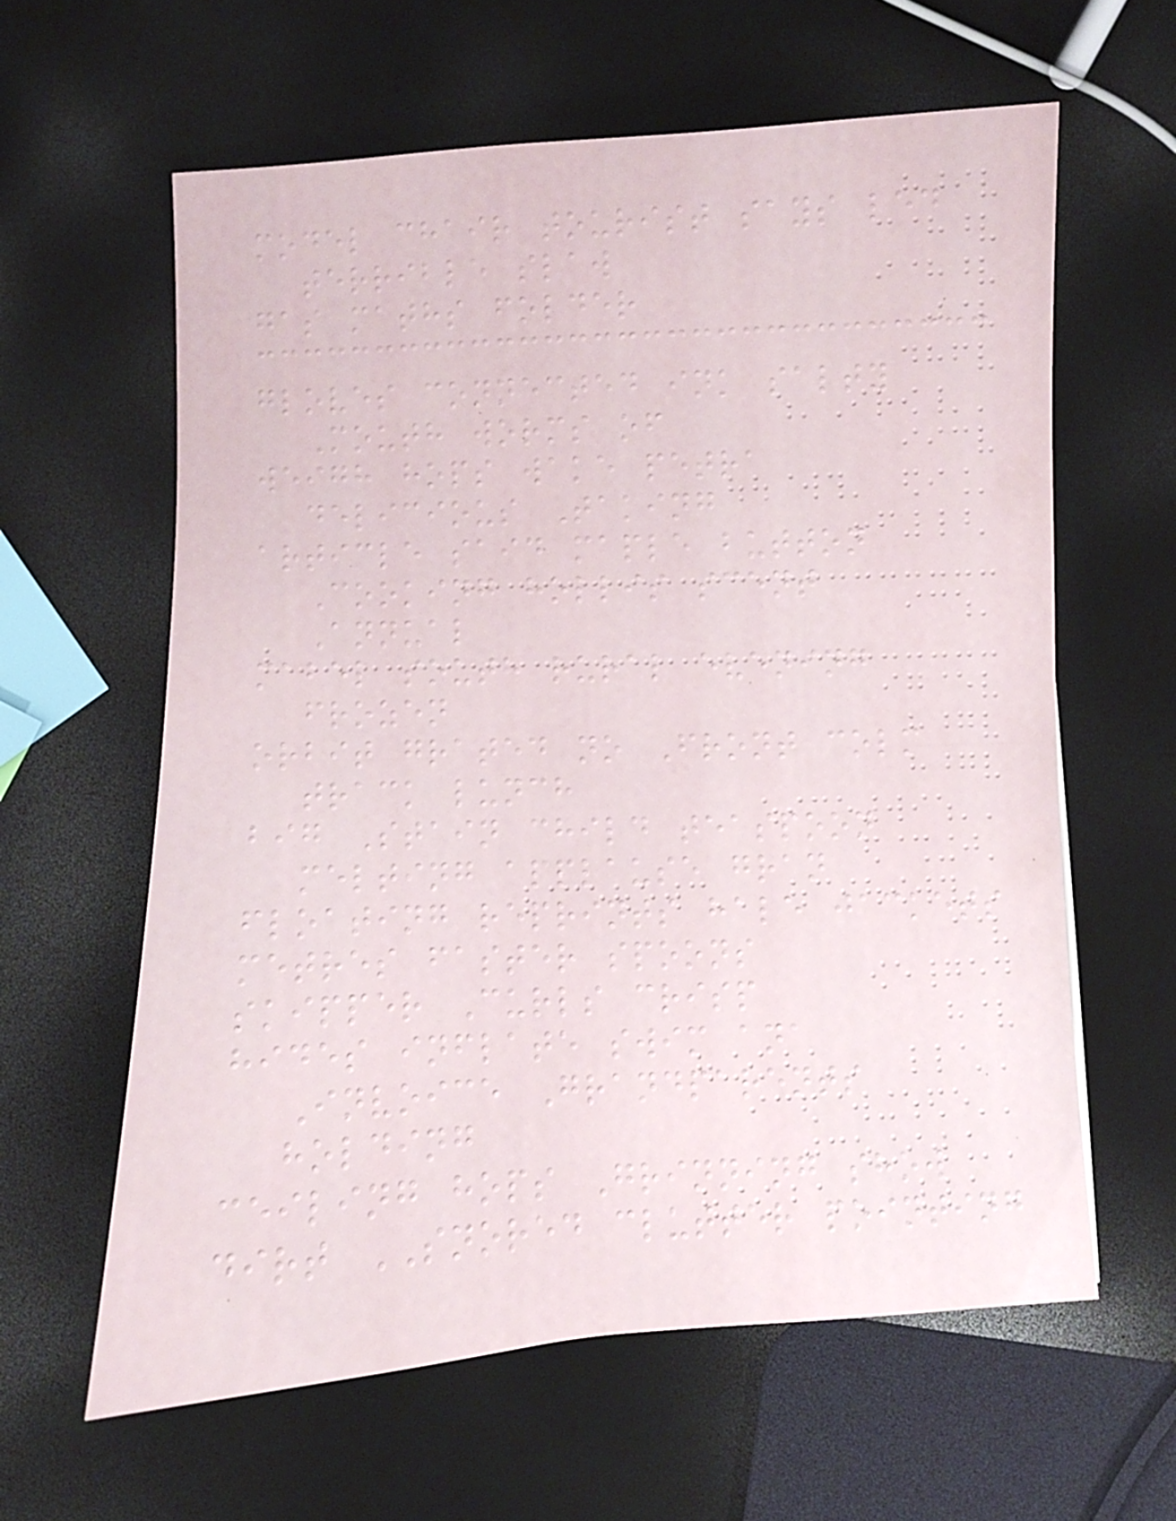model chair tourist says led
terrible slaw
gas maths folder
gloves connected ink salty
Mouth worms of
weigh hops wake petra
delicious Taking
article said maple button
Cooking hollis scent
Annual
mabel south rural evening
frozen
orbit grated no Front colm
track lunch
big Stain child teaspoon
melting applause gran
floating reprints hale jackets
metres faster spoons
skipper Curls crisp
hides inflate swim ana
Invoice Grandparents
holding
ceiling hops Grinning show
dirt SNORED clutter pointing
